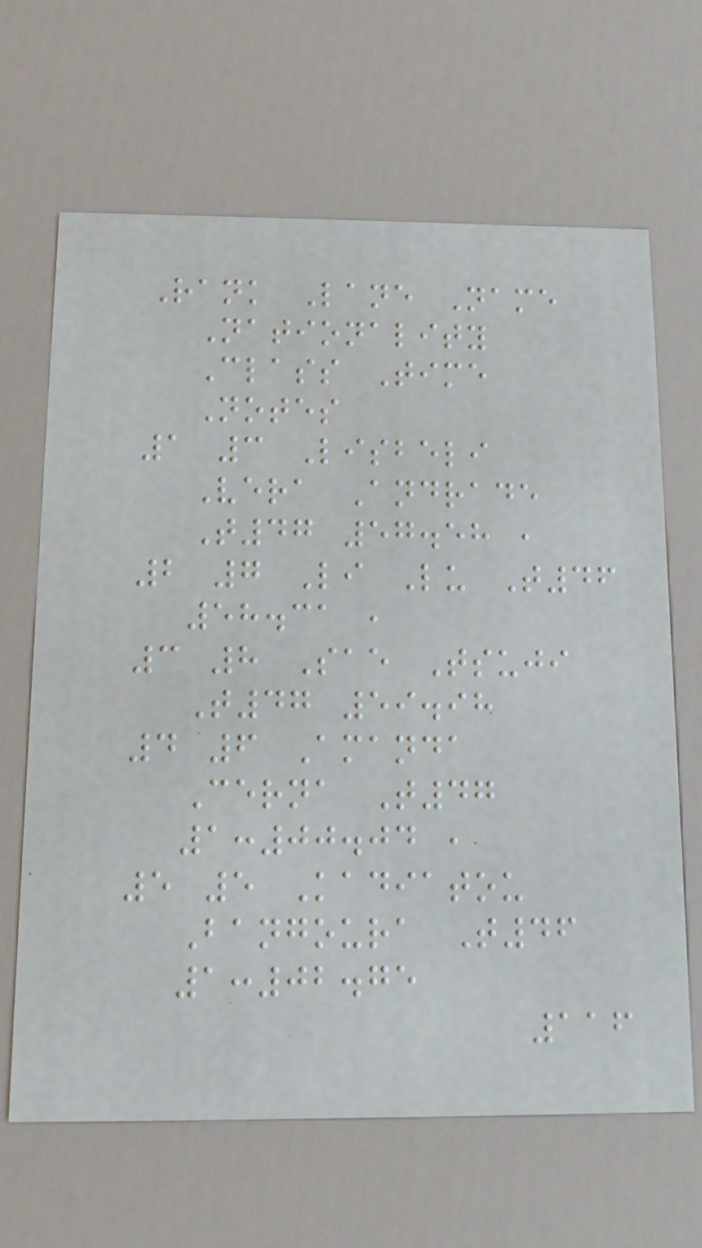Rank Lane Name
Nationality
Class Time
Notes
1 3 Lisbeli
Vera Andrade
T47 57.58 ,
2 7 Li Lu T46
58.31 ,
3 8 Sae Tsuji
T47 59.98
4 6 Amanda
Cerna T47
1:00.04 ,
5 5 Kadiatou
Bangoura T46
1:02.75
116
